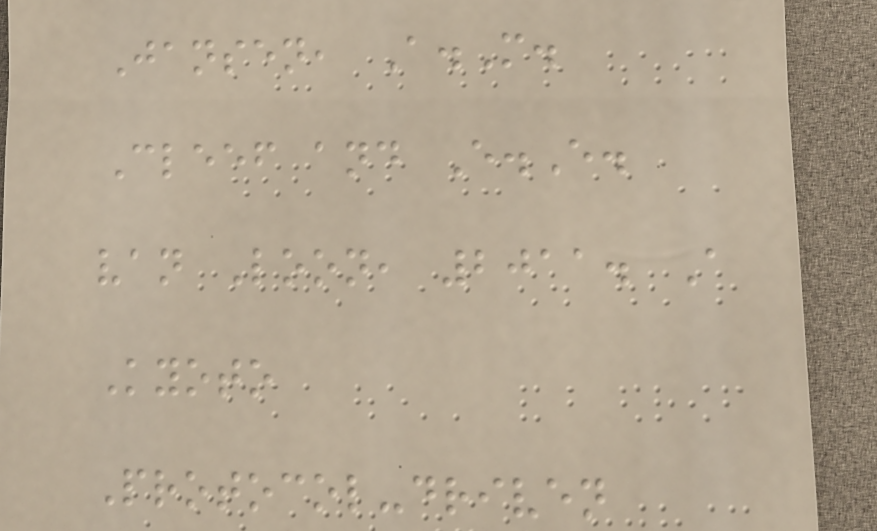Jansen, A.M.
Cleef and E.E.
van Loon, 2011. A
Kyoto
Protocol-driven
